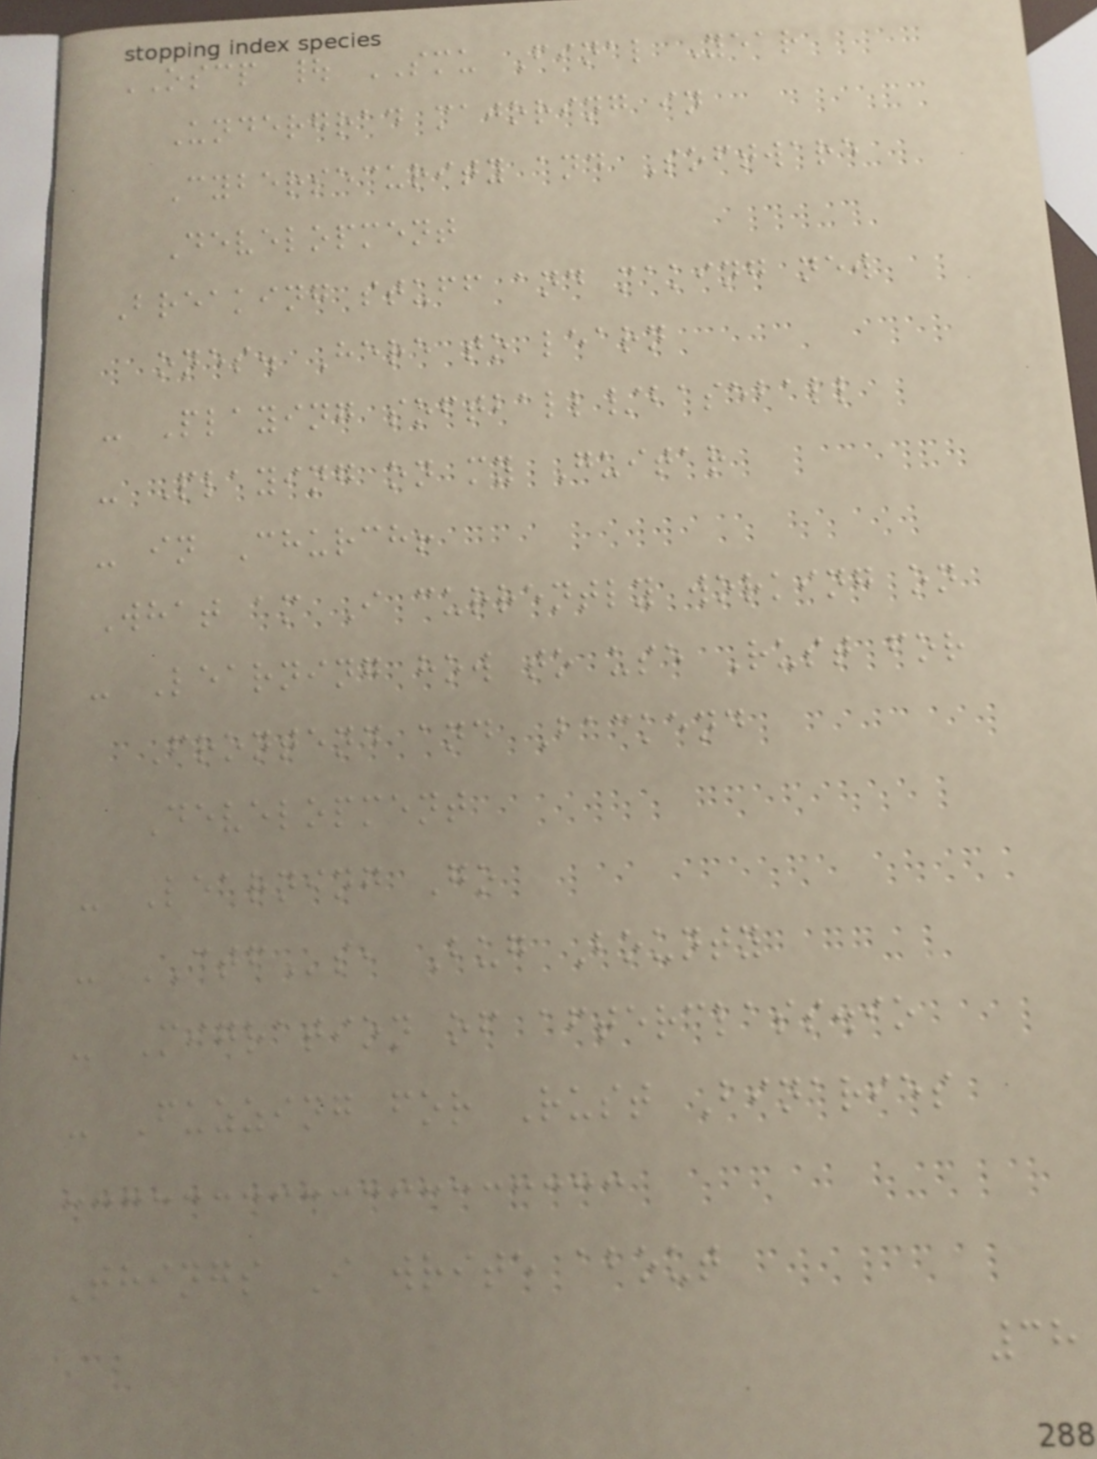OSCP | SMU Final Year
Undergrad majoring in
Cybersecurity and Software
Development
Breaking stuff and making new
ones. Here to learn
- Playing softball/baseball
- Playing on my Guitar
- in Church!
What am I currently working on
- Learning how to use Rust for
Frontend and Backend
Development
- Learning Go
- CTFs, Bug Bounty
- Migration of afterclass.io
- Fuzzing for Rust Binaries
Things I write about
38
